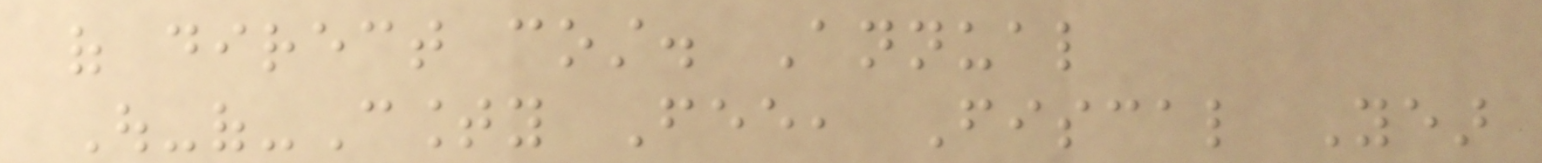of direct cost. Annual
Out-of-County Fee, Fiscal Year
